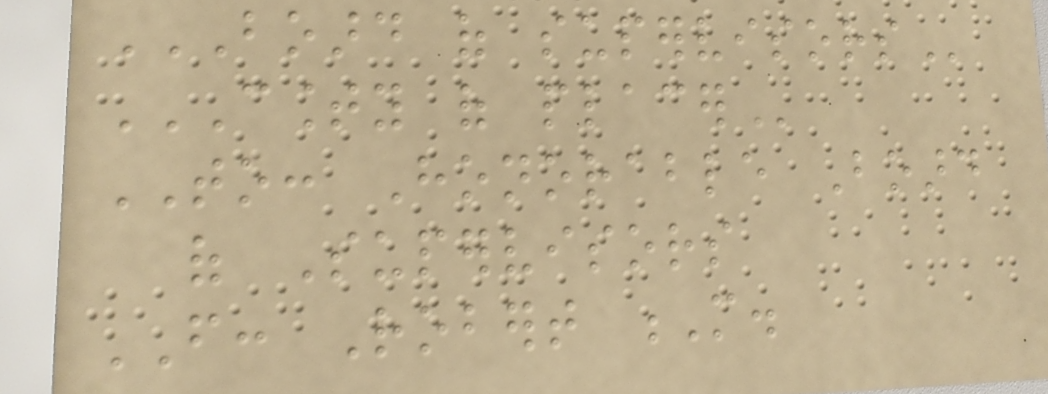BOARD OF SUPERVISORS
COUNTY OF PLACER
TO: Honorable Board
of Supervisors
FROM: Robert M.
